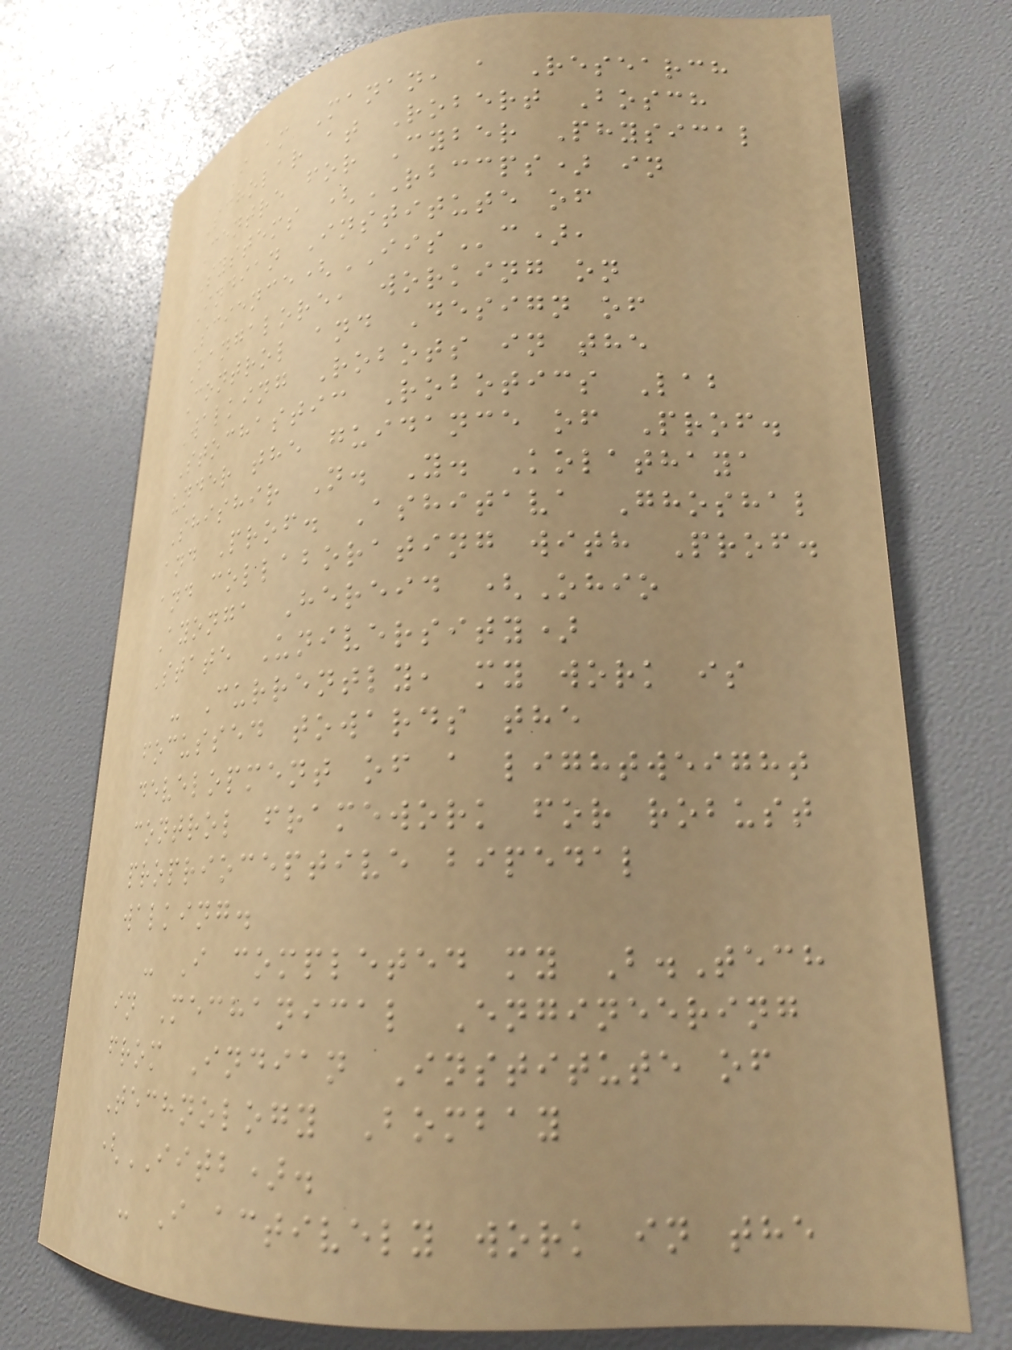I am Manan, a Research
Scholar at Robert Bosch
Centre for Cyber Physical
Systems (RBCCPS) in
Indian Institute of
Science(IISc),
Bangalore, working on
Control and Design of
Walking Robots in the
Stochastic Robotics Lab
under the guidance of Prof.
Shishir N. Y. Kolathaya
and Prof. Ashitava Ghoshal
and collaborating with Prof.
Ayonga Hereid (Ohio
State University)
- Currently, my work is
focussed towards the
development of a lightweight
control framework for robust
proprioceptive bipedal
walking.
- I completed my B.Tech
in Mechanical Engineering
from Indian Institute of
Technology Bombay
(IITB).
- I actively work in the
